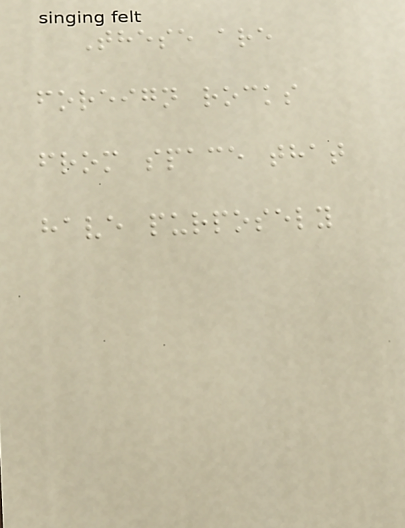These are
foreign rocks
from space that
have purposely
